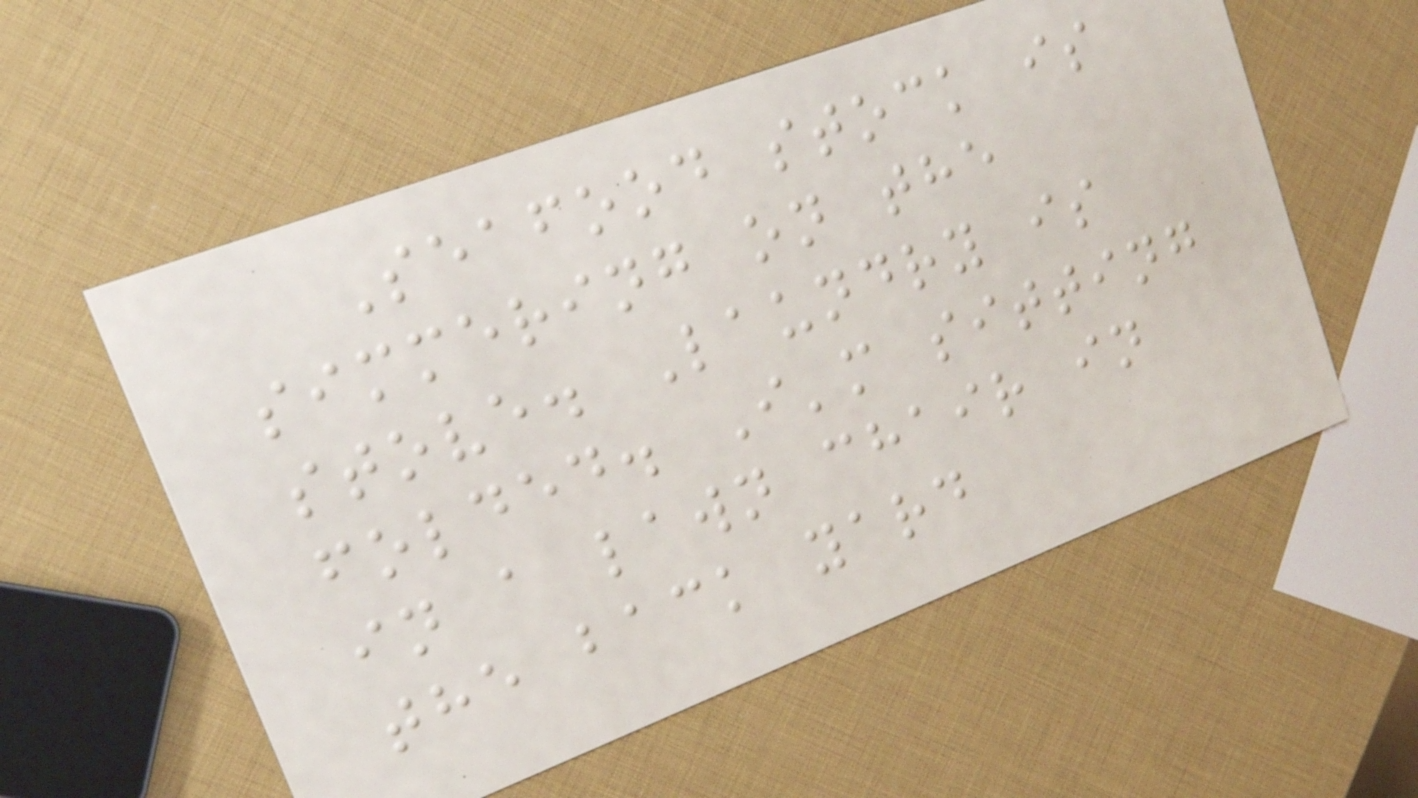Seafood stock is
simmering on the
stove. Laundry is
folded. I'm sitting
in a lawn chair in
the back yard
